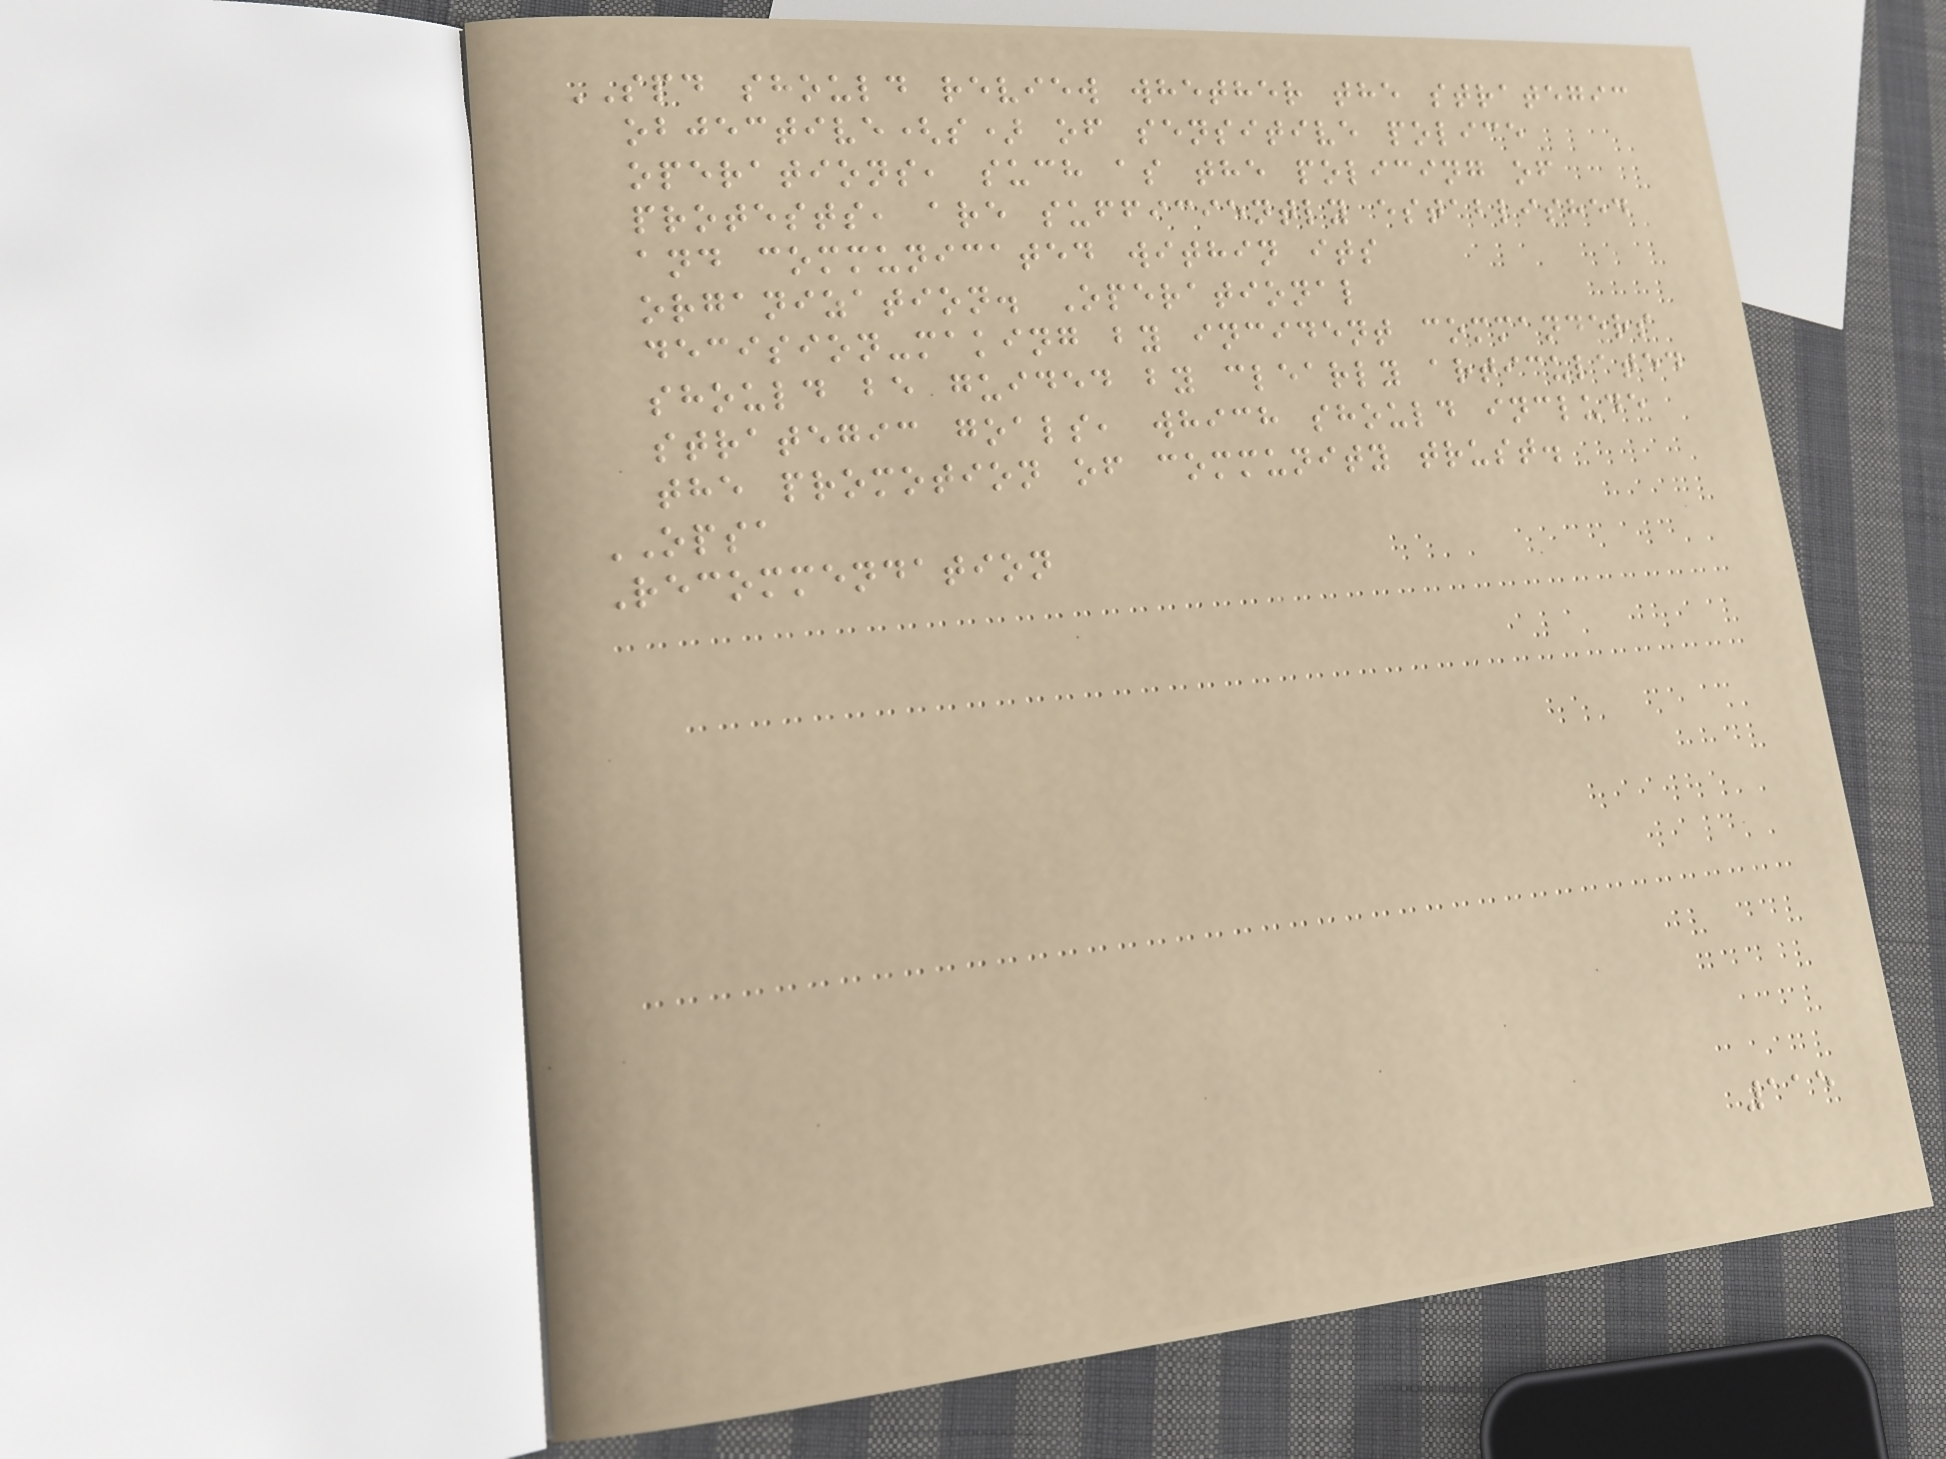SPD should review whether the strategic
objective(s) of sensitive police
operations, such as the policing of
protests, are sufficiently established
and communicated within its
organization. Operational
decision-making by incident commanders
should be guided by clearly articulated
strategic goals, which should include
the promotion of community trust.
OPSA
Recommendation
115
